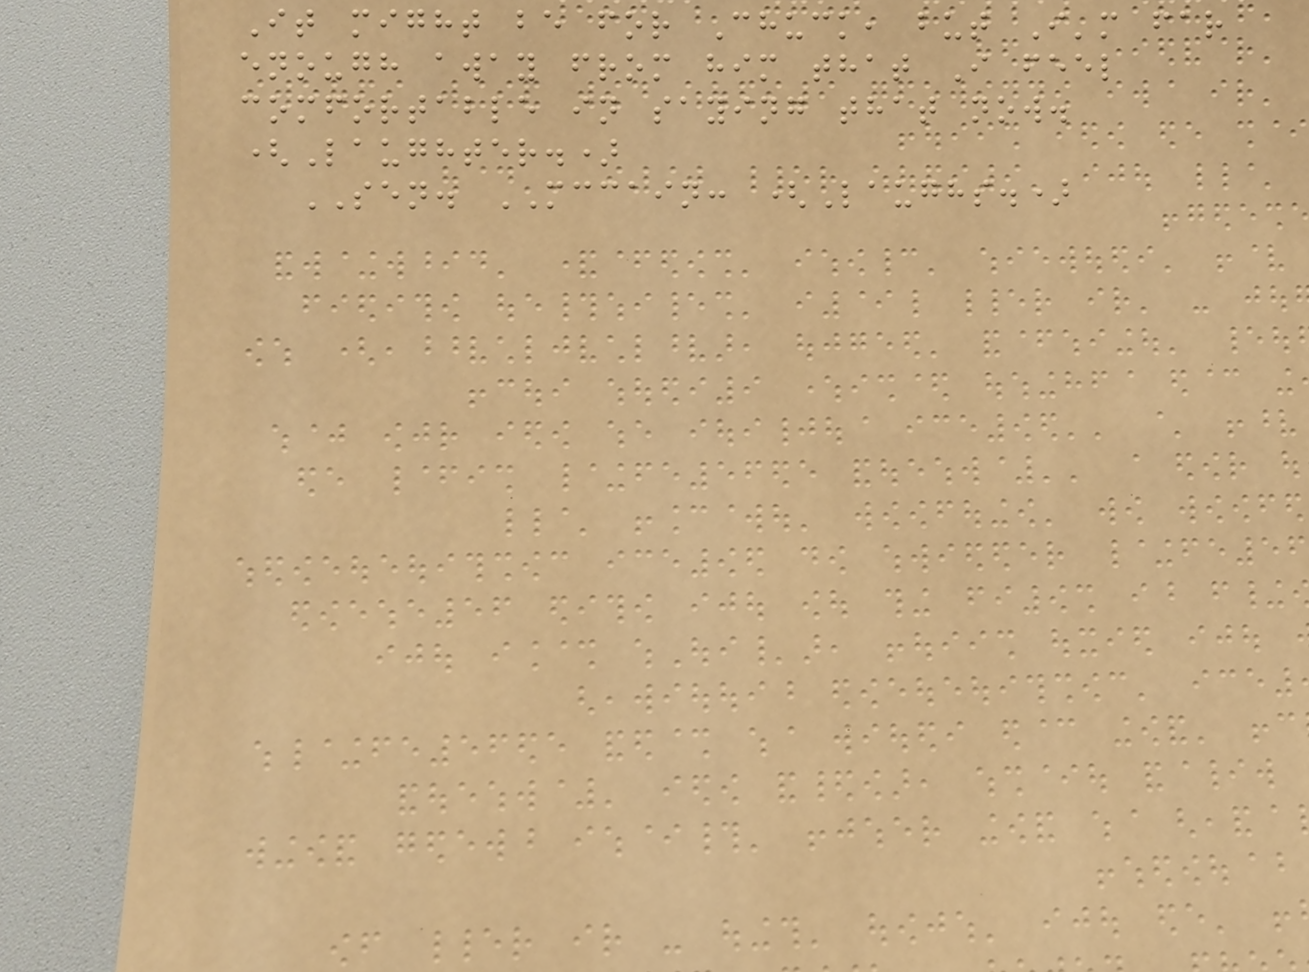It might be for Chuck, but I'm far
enough away from him that I feel
comfortable in saying that now.
(Laughter.)
SEN. MCCAIN: (Laughs.)
